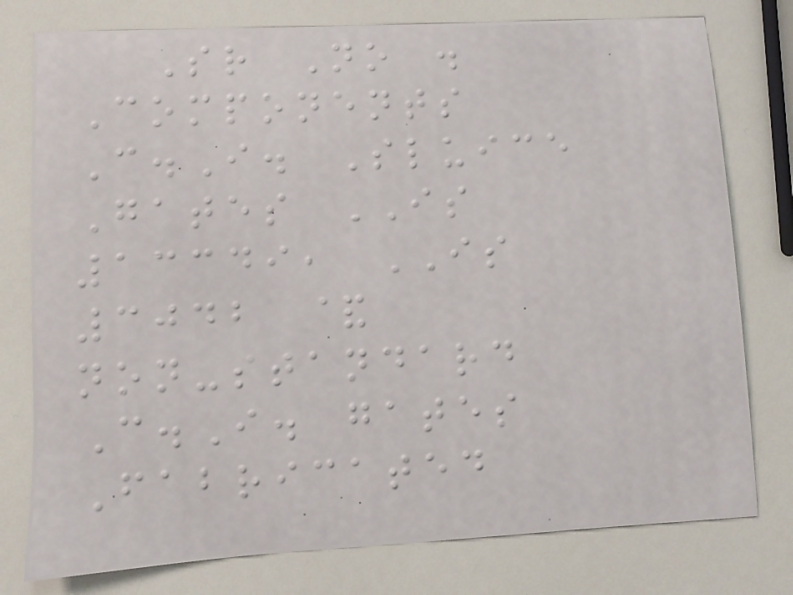Sr No .
Components
C.I. Sluice
Gates IS
13349, IS
3042 &
non-standard
C.I. gates
Fabricated
